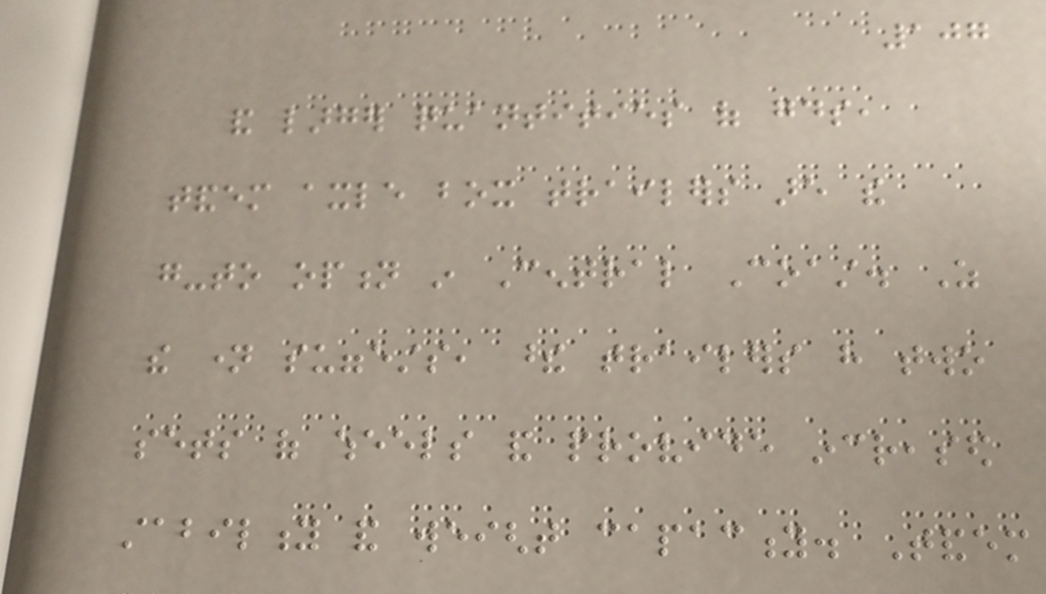107
and larger quantities of goods,
tandem axle box trailers are the
go-to option in Central Coast. As
the name suggests, these trailers have two
sets of wheels and provide increased
stability and weight capacity. Tandem
